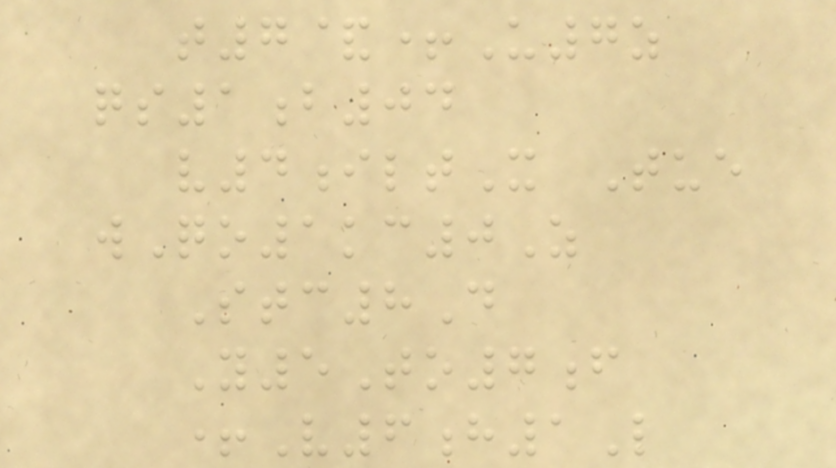t7&+U7z
qs1b04
v4iltX Tue
wQo1kc0Z
Stc8D
Y5To7f
+V6h1L
